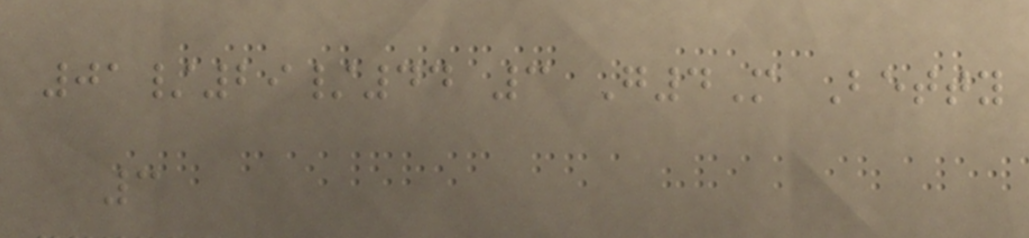01/29/44 3 G4M Betty
3
